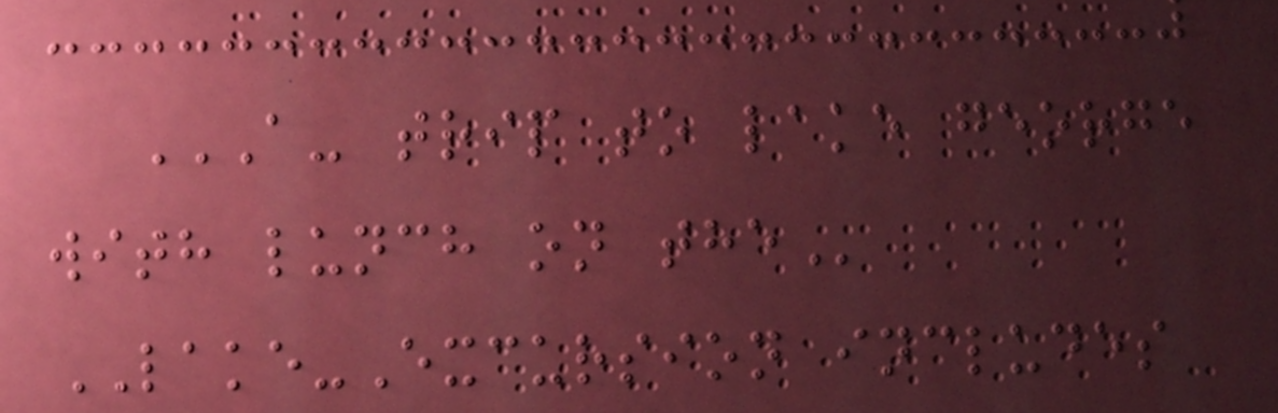A- TRIP TO LAKE GEORGE
WITH LUNCH ON THE
LAKE-Excursion includes
